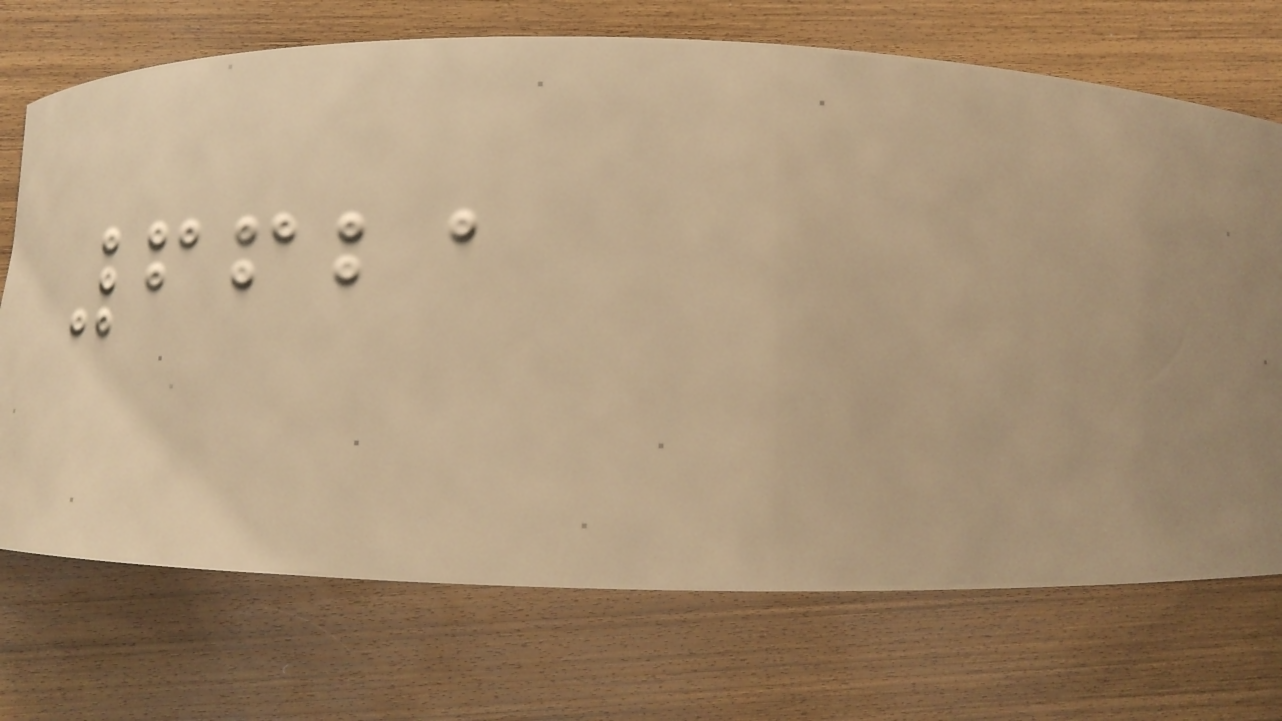6621
